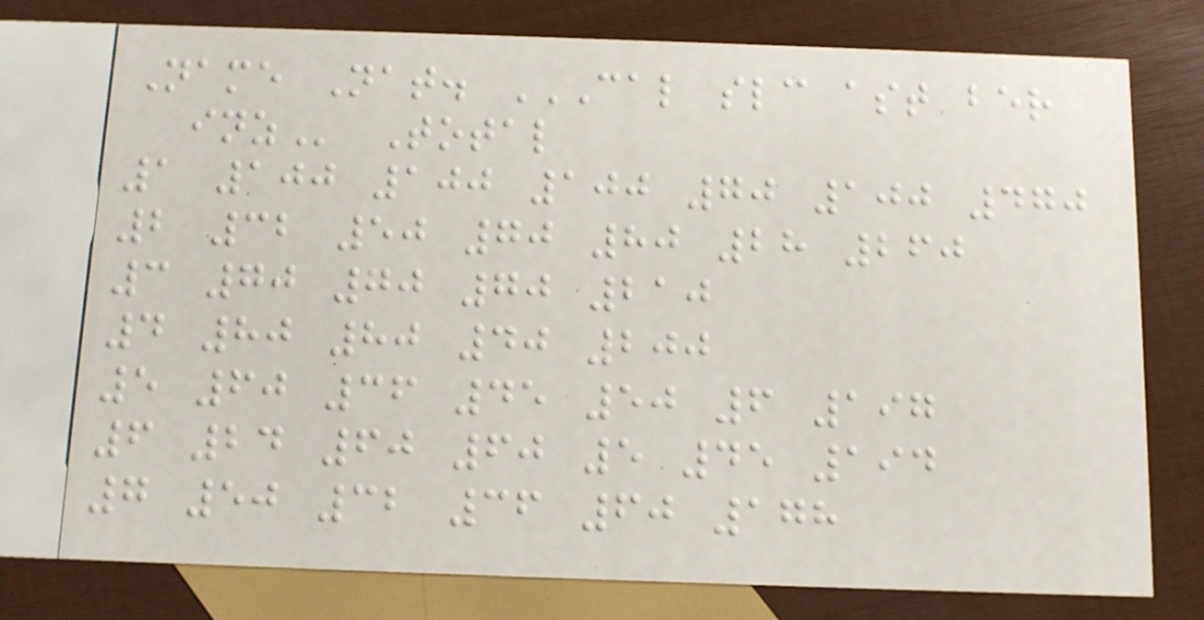Name Nat. CAL SLC AST BER
INZ Total
1 100 100 100 70 100 470
2 32 50 70 80 28 260
3 70 70 70 210
4 80 80 40 200
5 60 36 45 50 6 197
6 24 60 60 5 45 194
7 50 32 36 60 178
